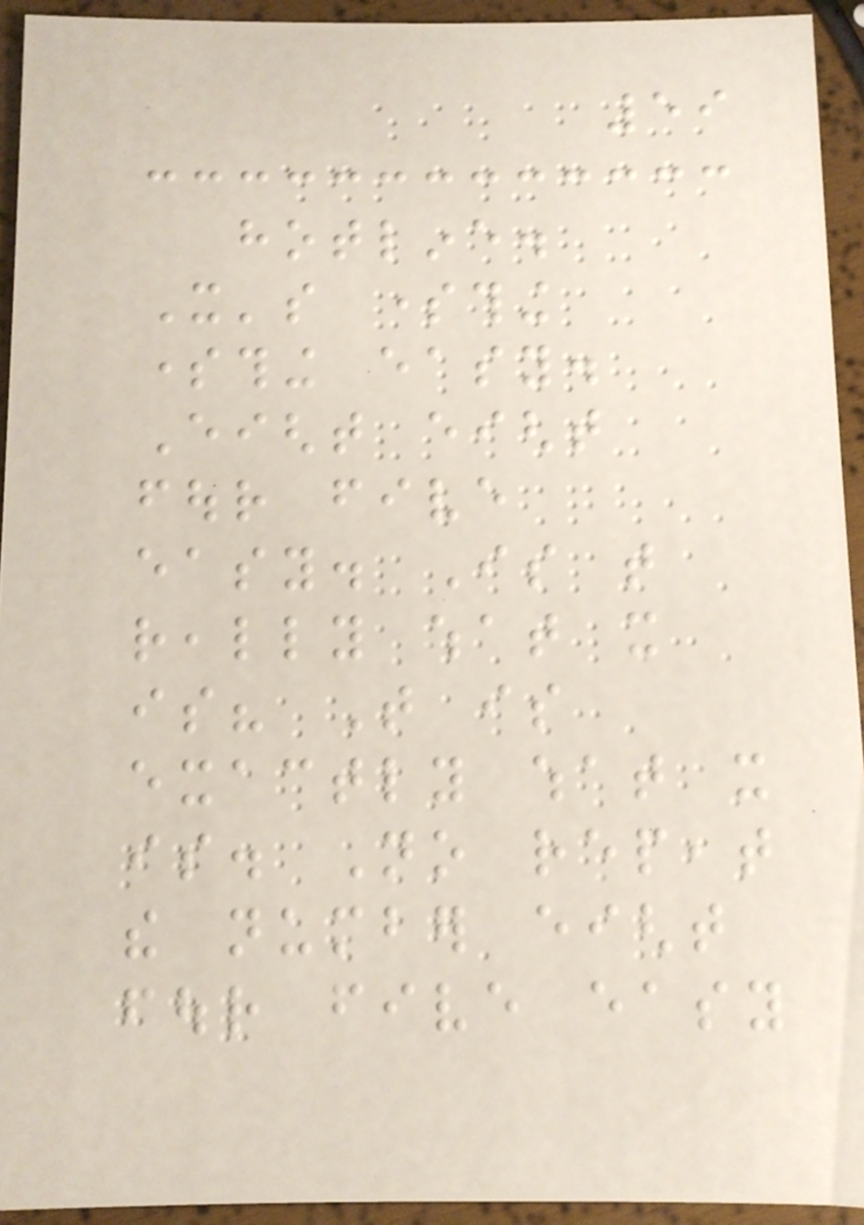59
hotline.
It's something
something easy.
Eight eight
four five
easy. Is that
really what it
is? That is
exactly what it
is. No repeat
the number eight
four five easy
